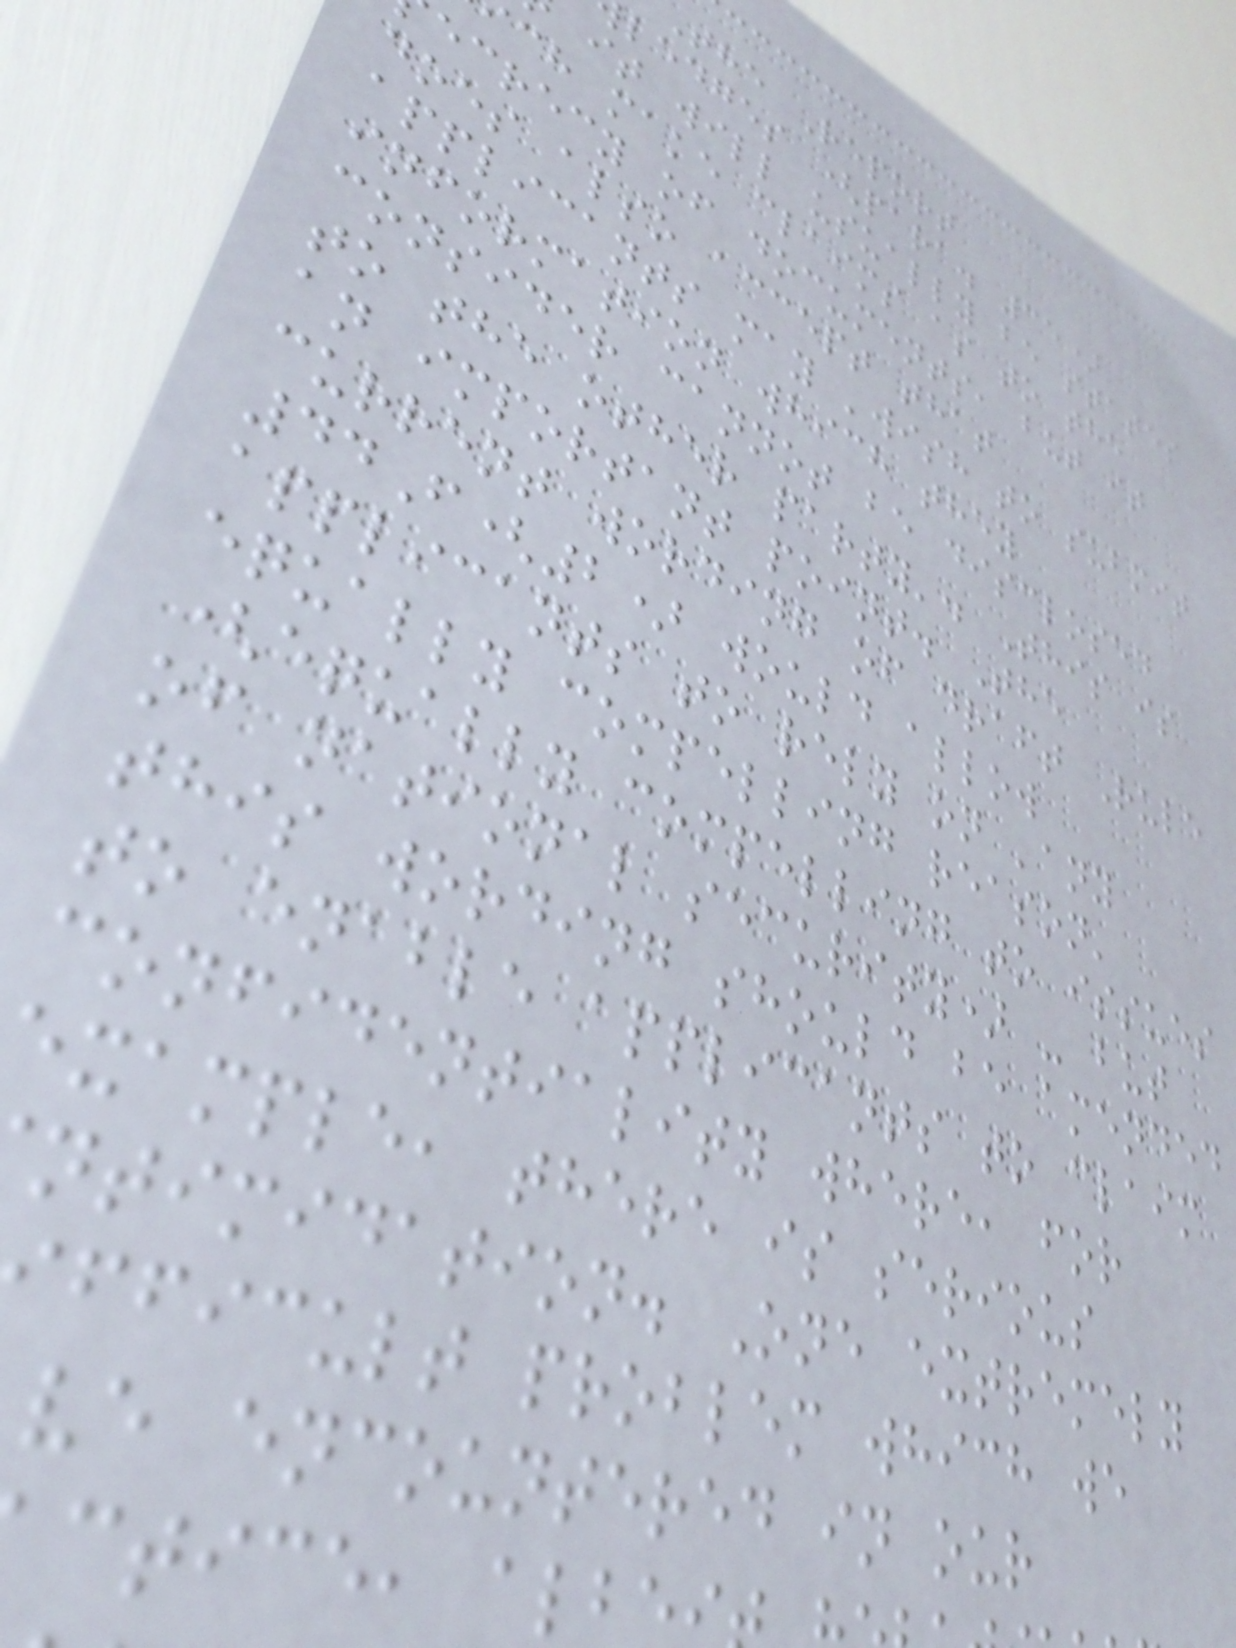the Report
ledges (para. 35)
it will usually be states
ch make claims as to the
ecrecy of documents, but it
does also accept that
applicants may 'wish to submit
information which they
consider cannot be disclosed
to the other party'. This is
an important point. The
current wording of draft Rule
44F(2) would allow
applicants to rely on 'any
equally compelling reason'
(equally compelling to issues
of national security) - but
this wording should be amended
to enable applicants to claim
confidentiality where, for
example, there is serious
ntimidation. One extremely
fficult problem which we
ve encountered in our
ctice, alb
